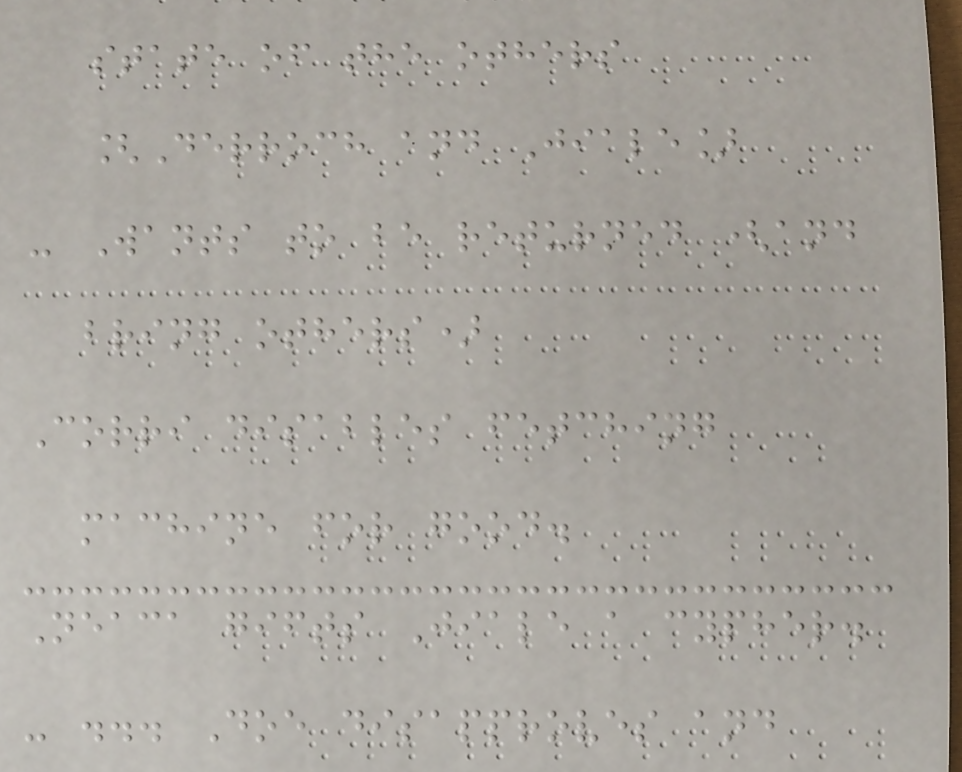state of the others
[Derroch and Jiale]
- Wants to be returned (and
bring others)
Corri disables fetching
machine for good.
Neaca gifts Jiale a cypher.
- ... Doe disapproves and
